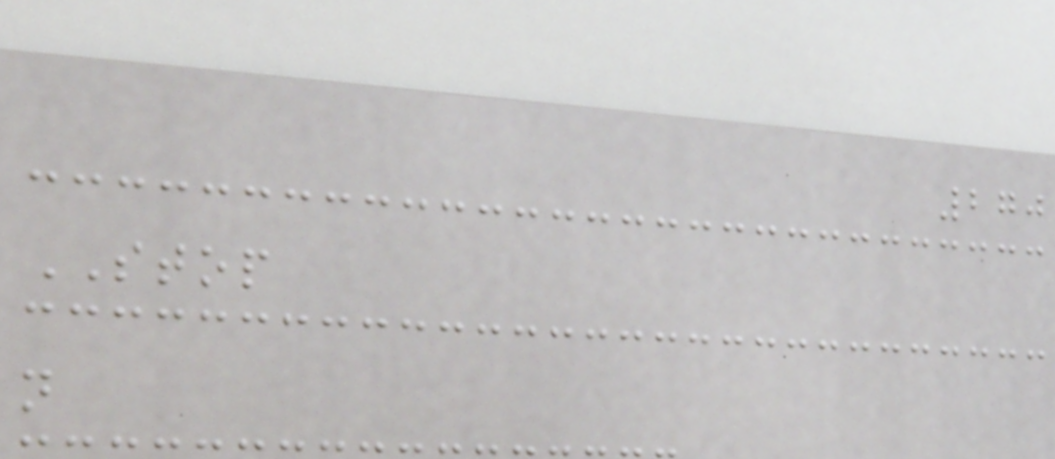270
STOP
n
